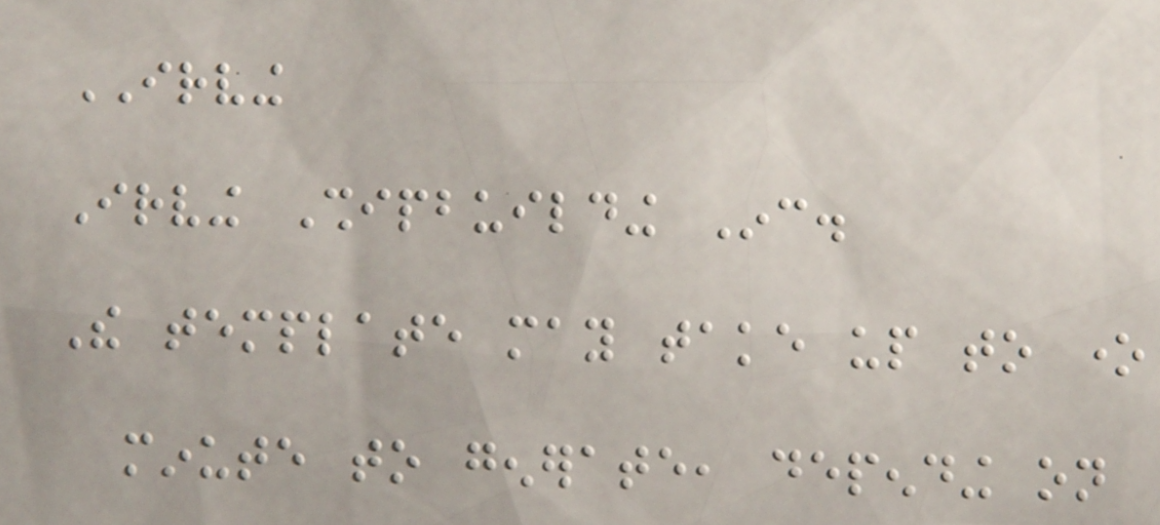IRVING
Irving Shipbuilding Inc.
The template may take up to one
minute to generate, depending on
